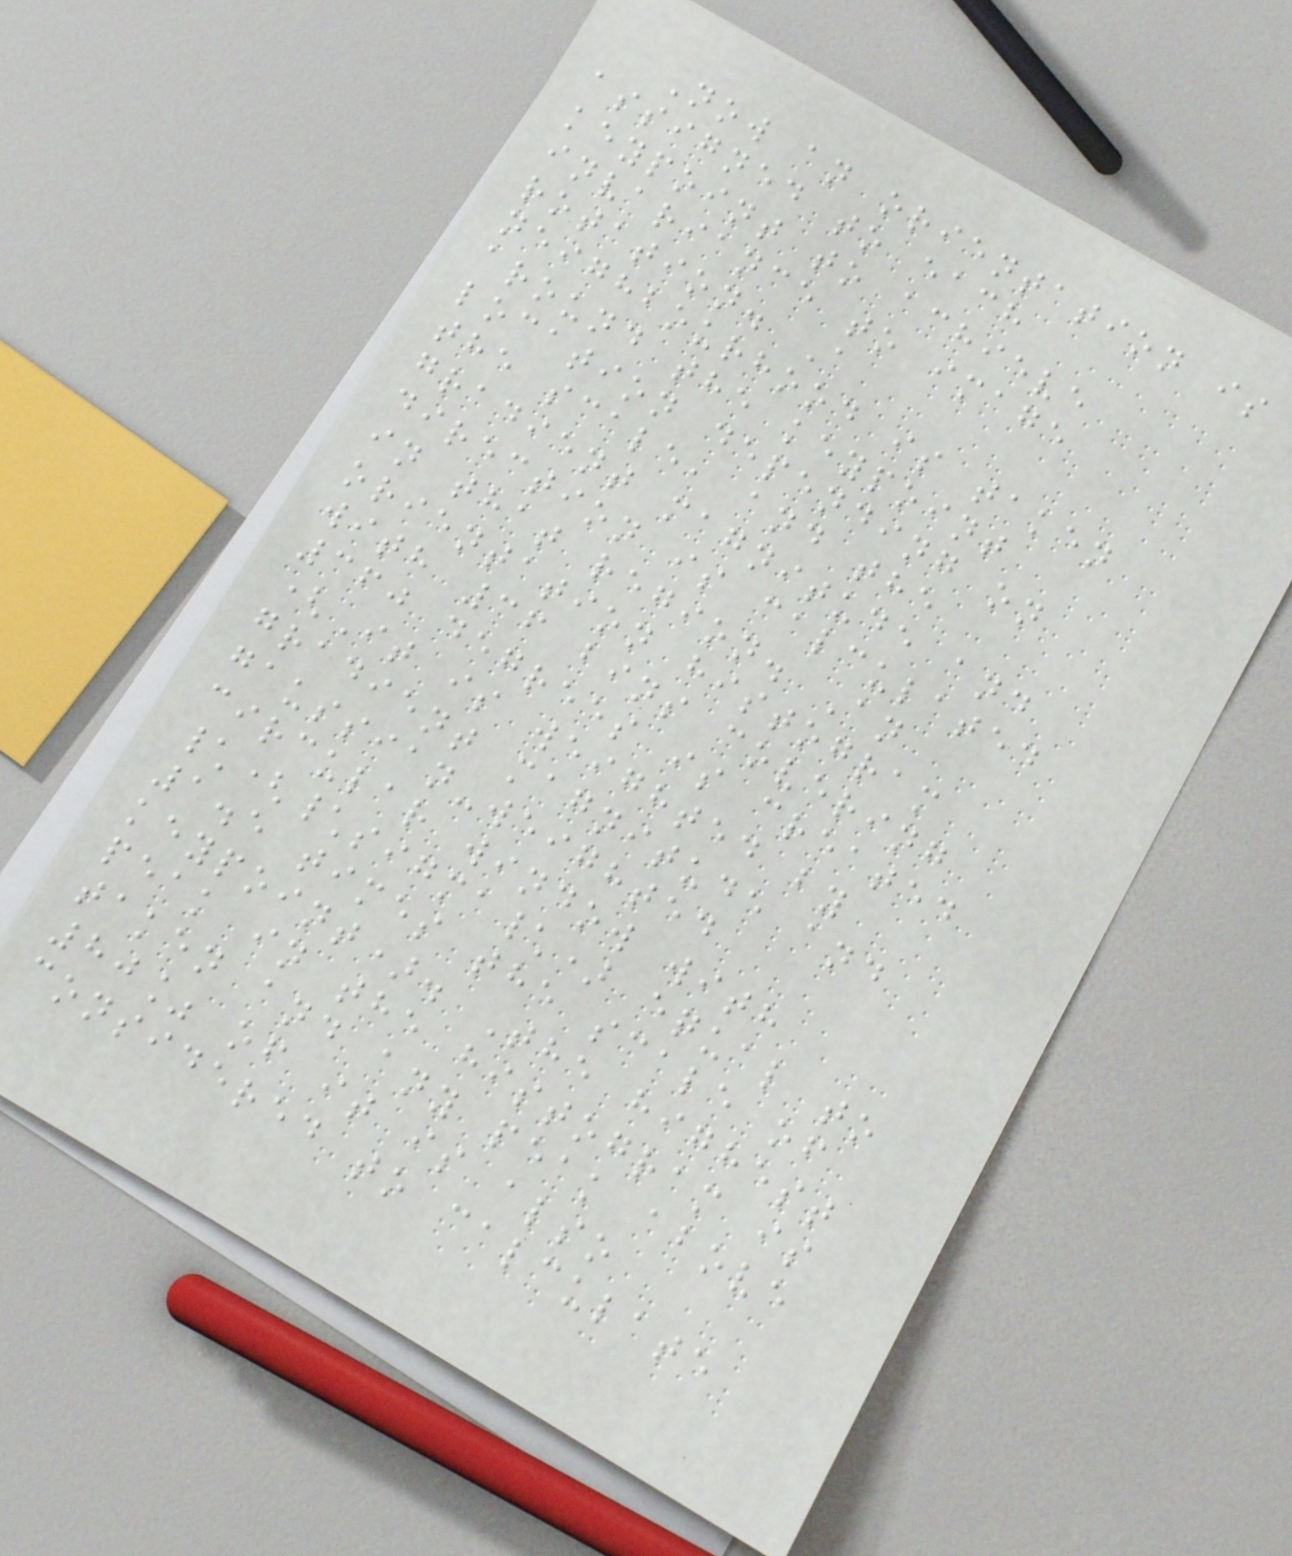Now an orientation is
assigned to each
keypoint to achieve
invariance to image
rotation. A
neighbourhood is taken
around the keypoint
location depending on
the scale, and the
gradient magnitude and
direction is calculated
in that region. An
orientation histogram
with 36 bins covering
360 degrees is created
(It is weighted by
gradient magnitude and
gaussian-weighted
circular window with
\(\sigma\) equal to
1.5 times the scale of
keypoint). The highest
peak in the histogram is
taken and any peak above
80% of it is also
considered to calculate
